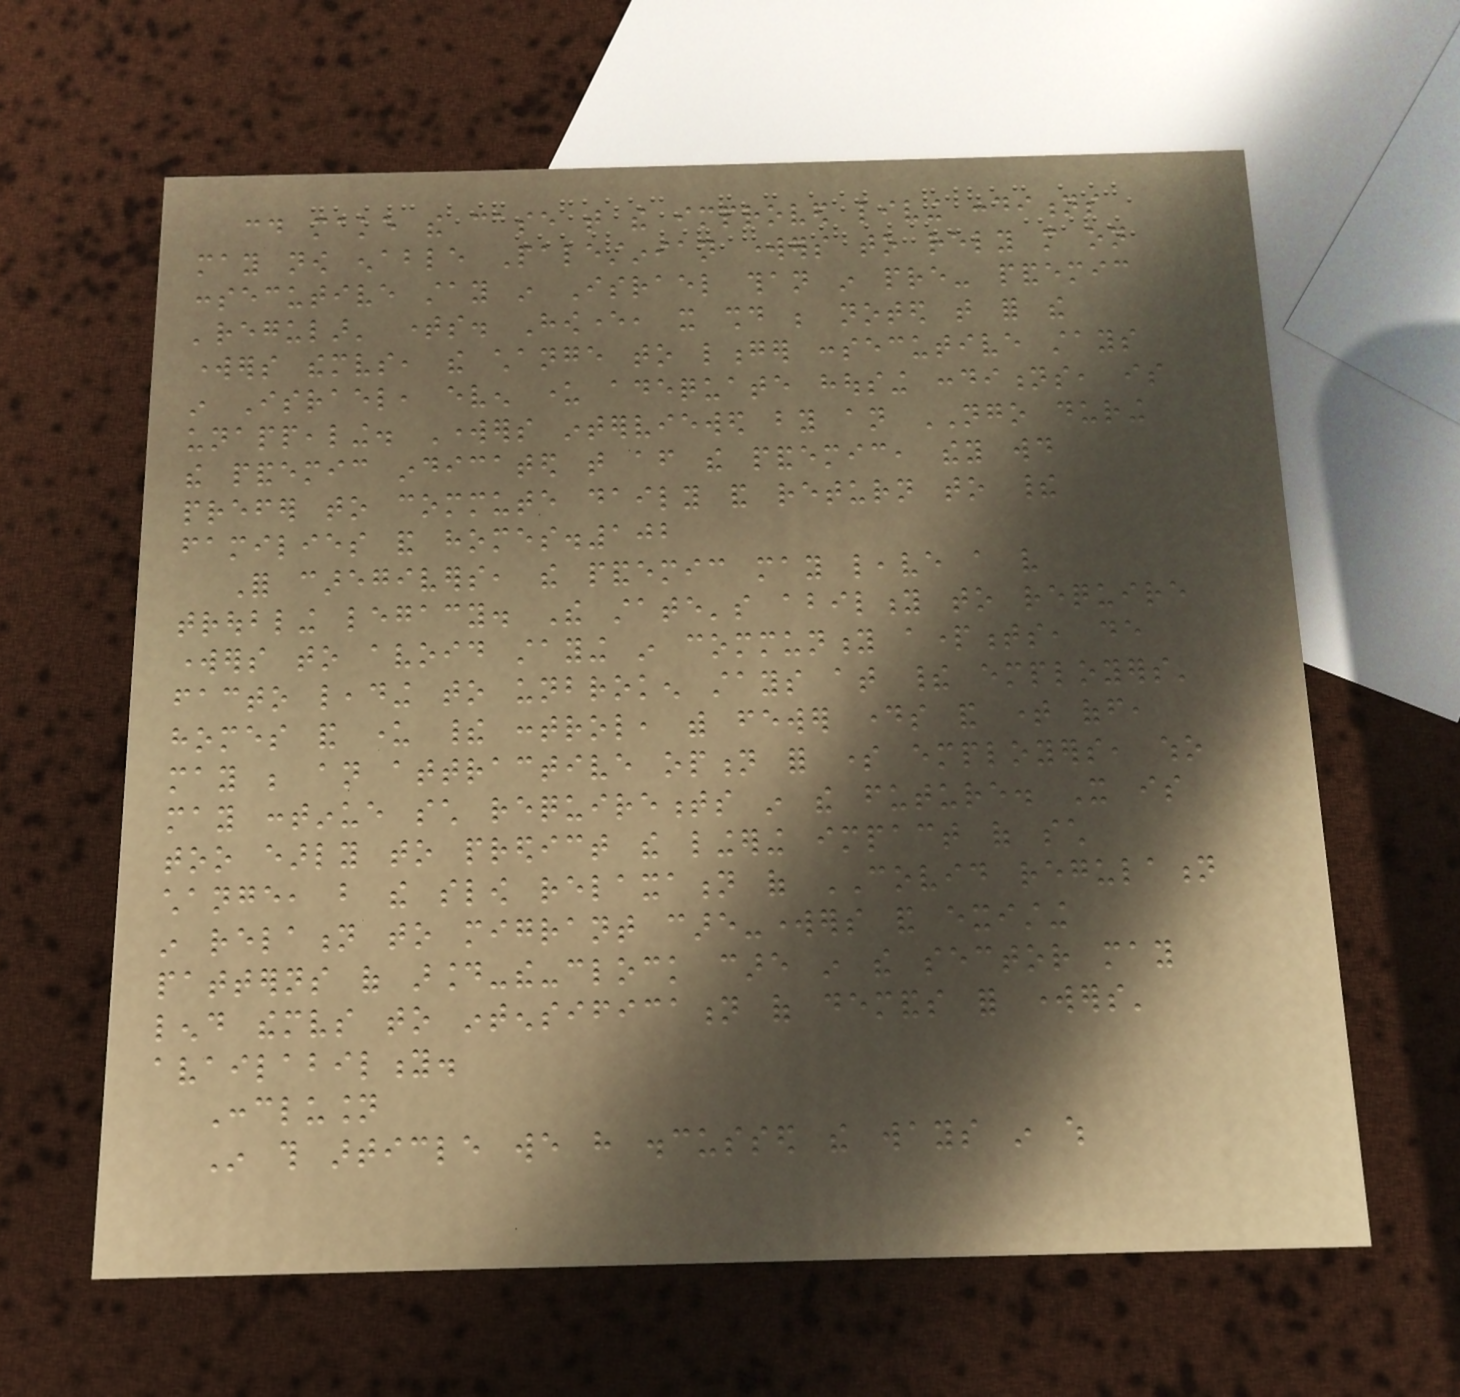could make the case that the improved living conditions
may now enable Palestinian workers to rely more on
consecutive stay in Israel than in pre- pandemic
'regular' times. However, it should be noted that for the
workers themselves, the change to longer consecutive stays
in Israel, even under adequate housing conditions, is
unappealing. Workers interviewed by an NGO during
the pandemic indicated that after the pandemic, they would
prefer to commute daily and return to their
families and homes.102
For caregivers, the pandemic may leave a very
troubling legacy. The state's ability to require
workers to avoid staying in community apartments, de
facto leading to unbroken stays at their employers'
homes and under their control, with fewer days and time off,
may be an attractive option for some employers, who
may continue such requirements in the future. It is
too early to predict the lingering impact of such
change, but the slow relaxation of COVID regulation
in relation to migrant care-workers and existing
patterns of around-the-clock care in the sector may
lend themselves to intensification of demands for workers'
availability.
Conclusion
In this article we have discussed the ways in which
